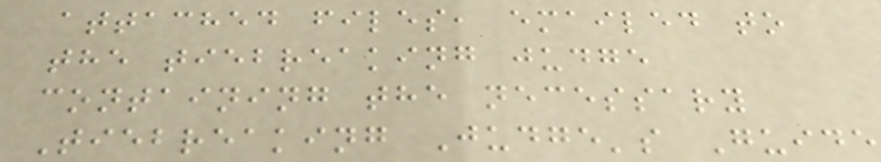attached files, emailed to
the tiebreaking judge
containing the necessary
Tiebreaking Judge's Guide
